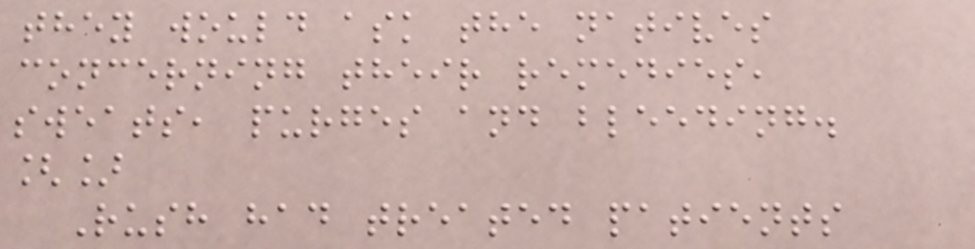they would ask the natives
concerning their remedies,
sweats, purges and bleeding.
[]
Rush had treated patients
